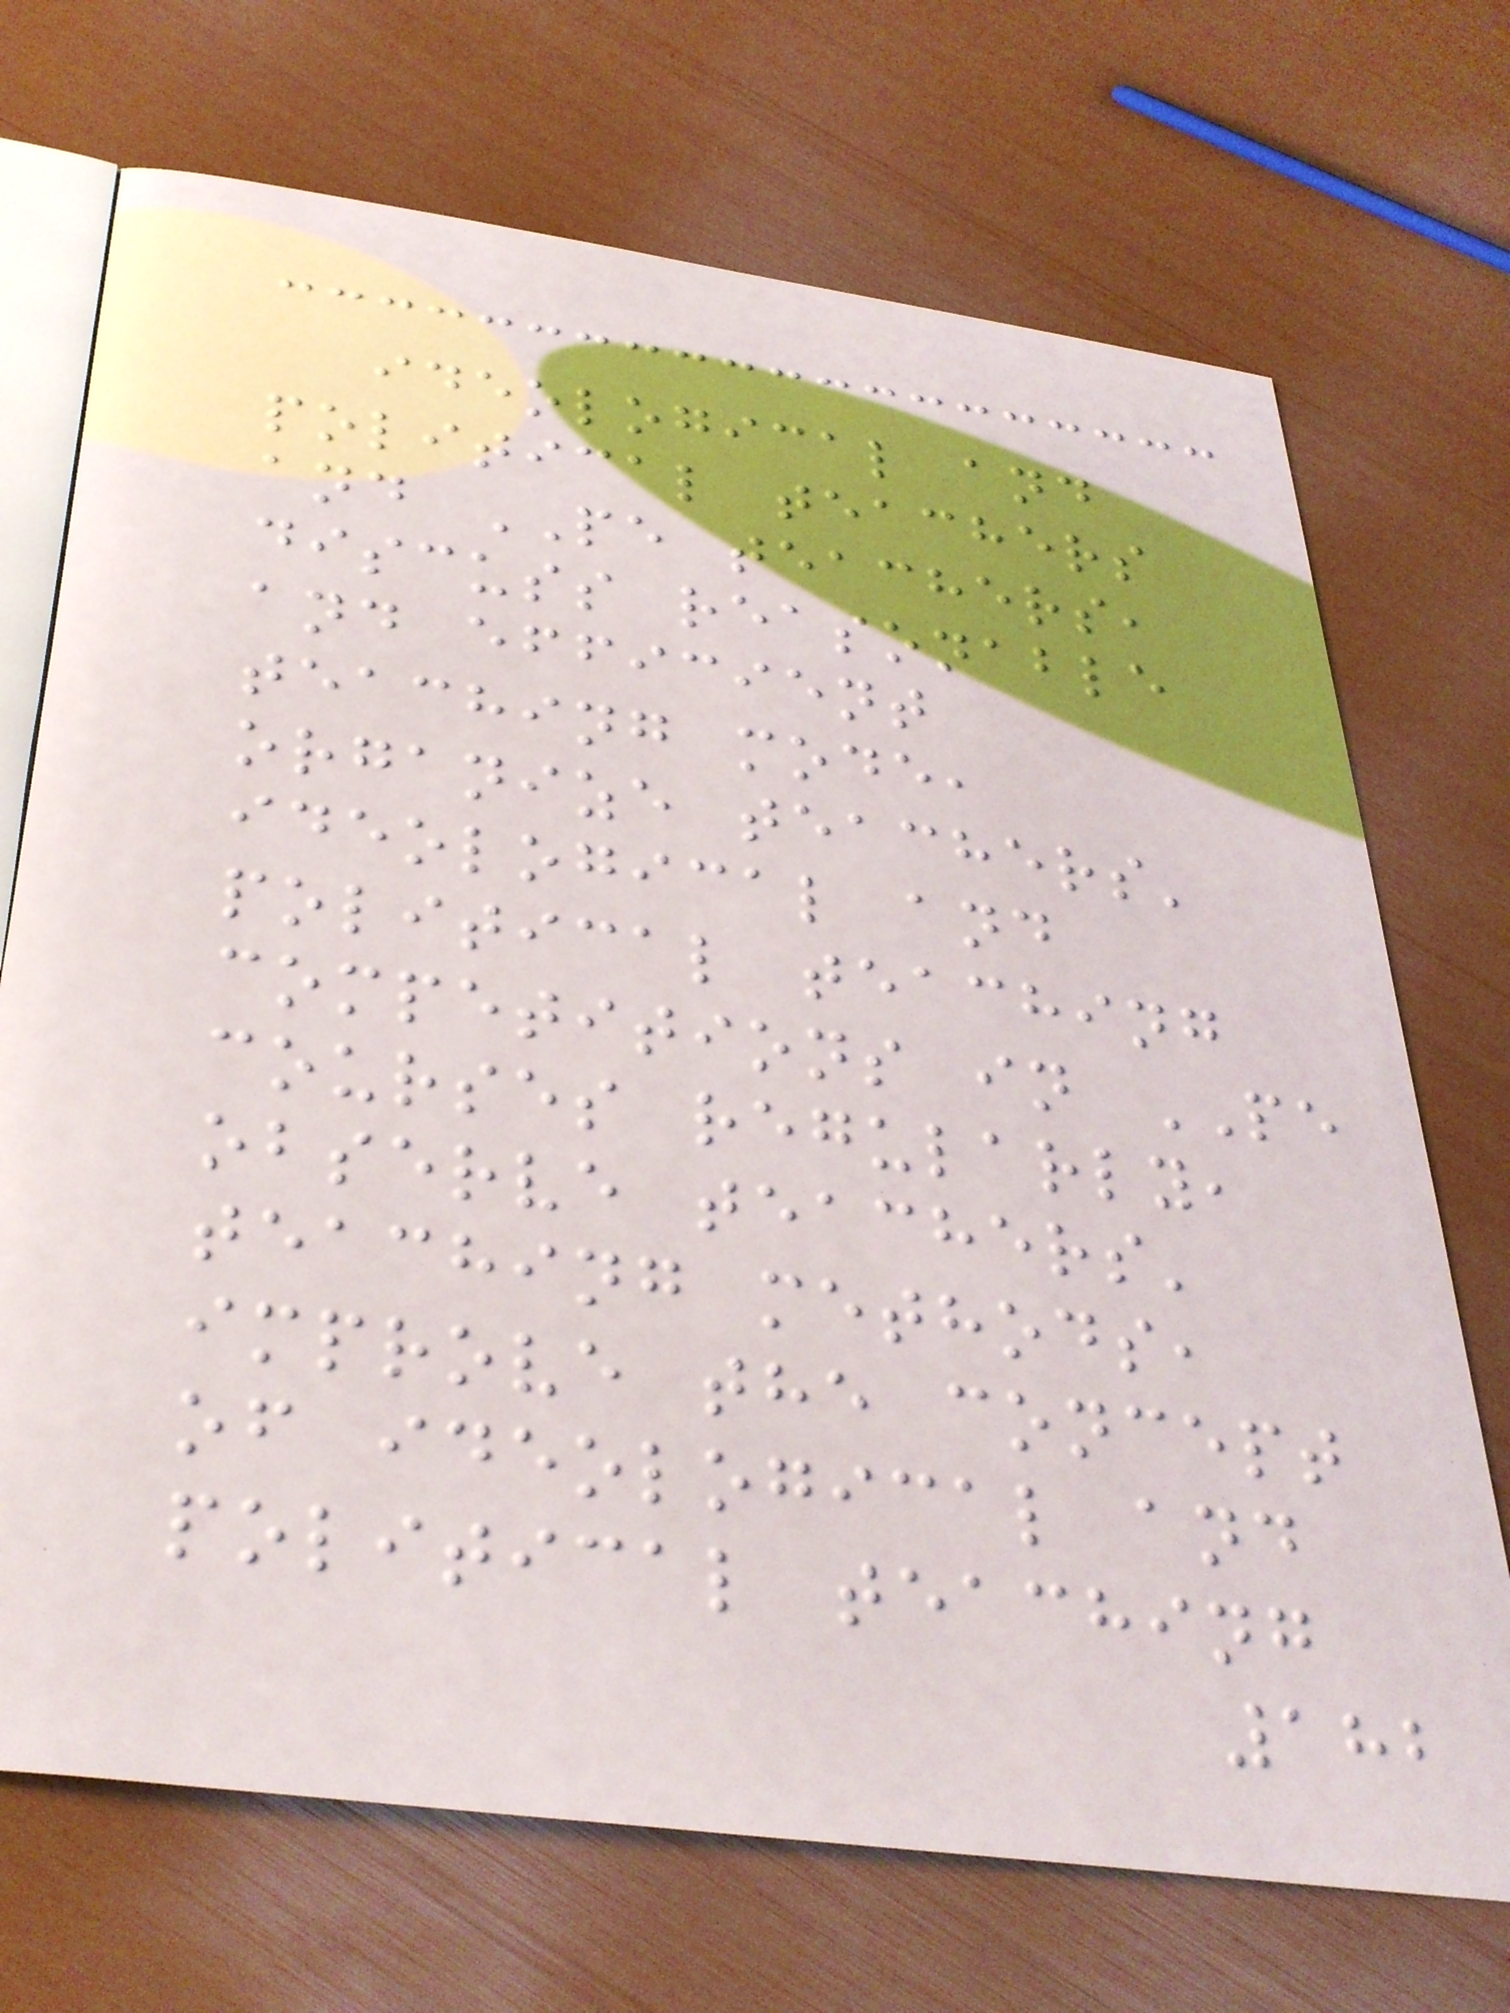ideological and
political teachers
and PE teachers,
discuss reasonable
and efficient
teaching mode,
organize teachers'
ideological and
political teaching
competitions in PE
courses regularly,
observe teachers'
teaching methods,
improve the concept
of ideological and
political teaching
182
